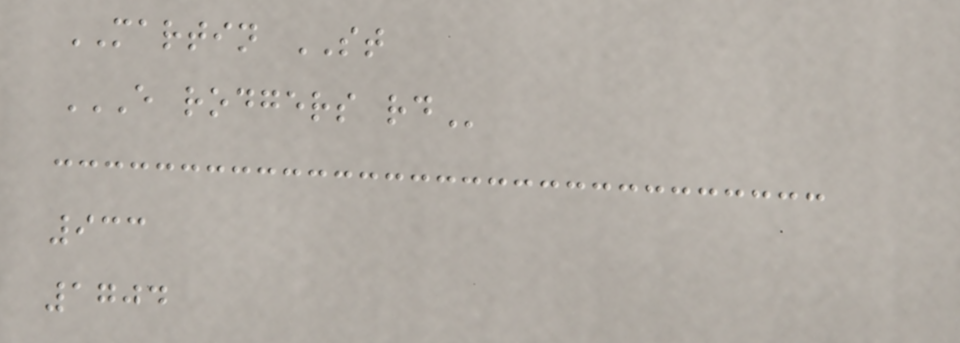MARTIN ST
E RODGERS RD
933
1704
